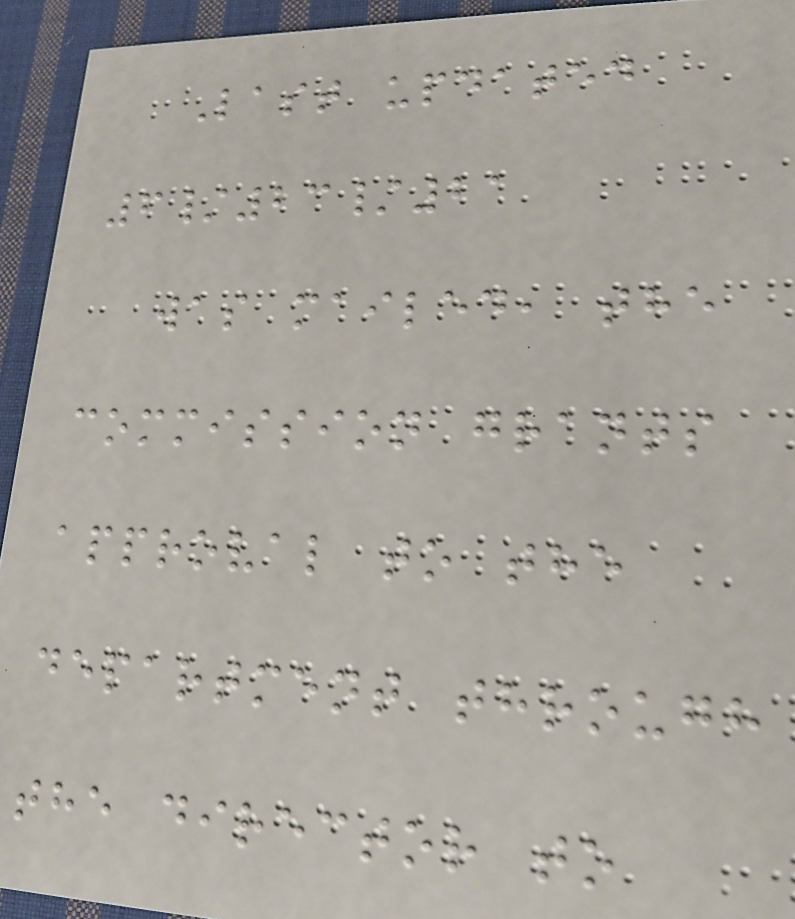Last updated
6/23/21
was mailed, the
commission grants
approval to the
department through
the director to
